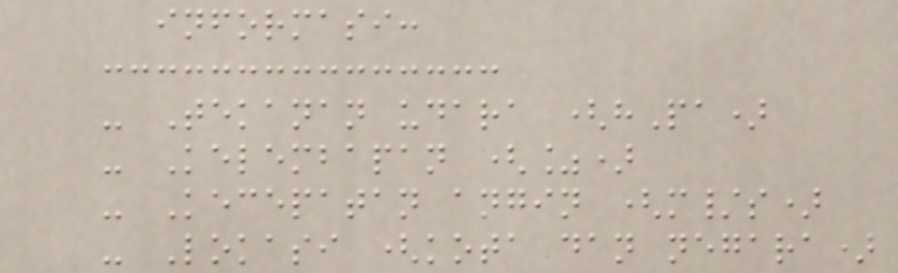informasi:
- Tekanan udara (hPa)
- Kelembapan (%)
- Kecepatan angin (m/s)
- Lokasi (kota dan negara)
